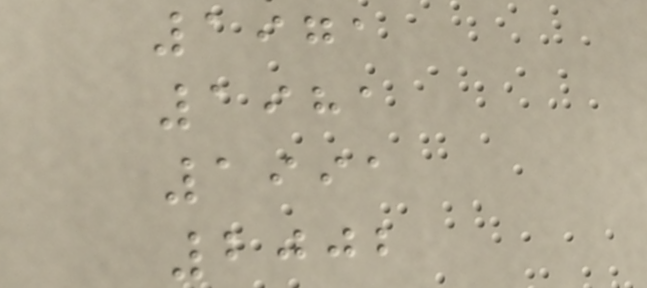1971
1981
1991
2002
